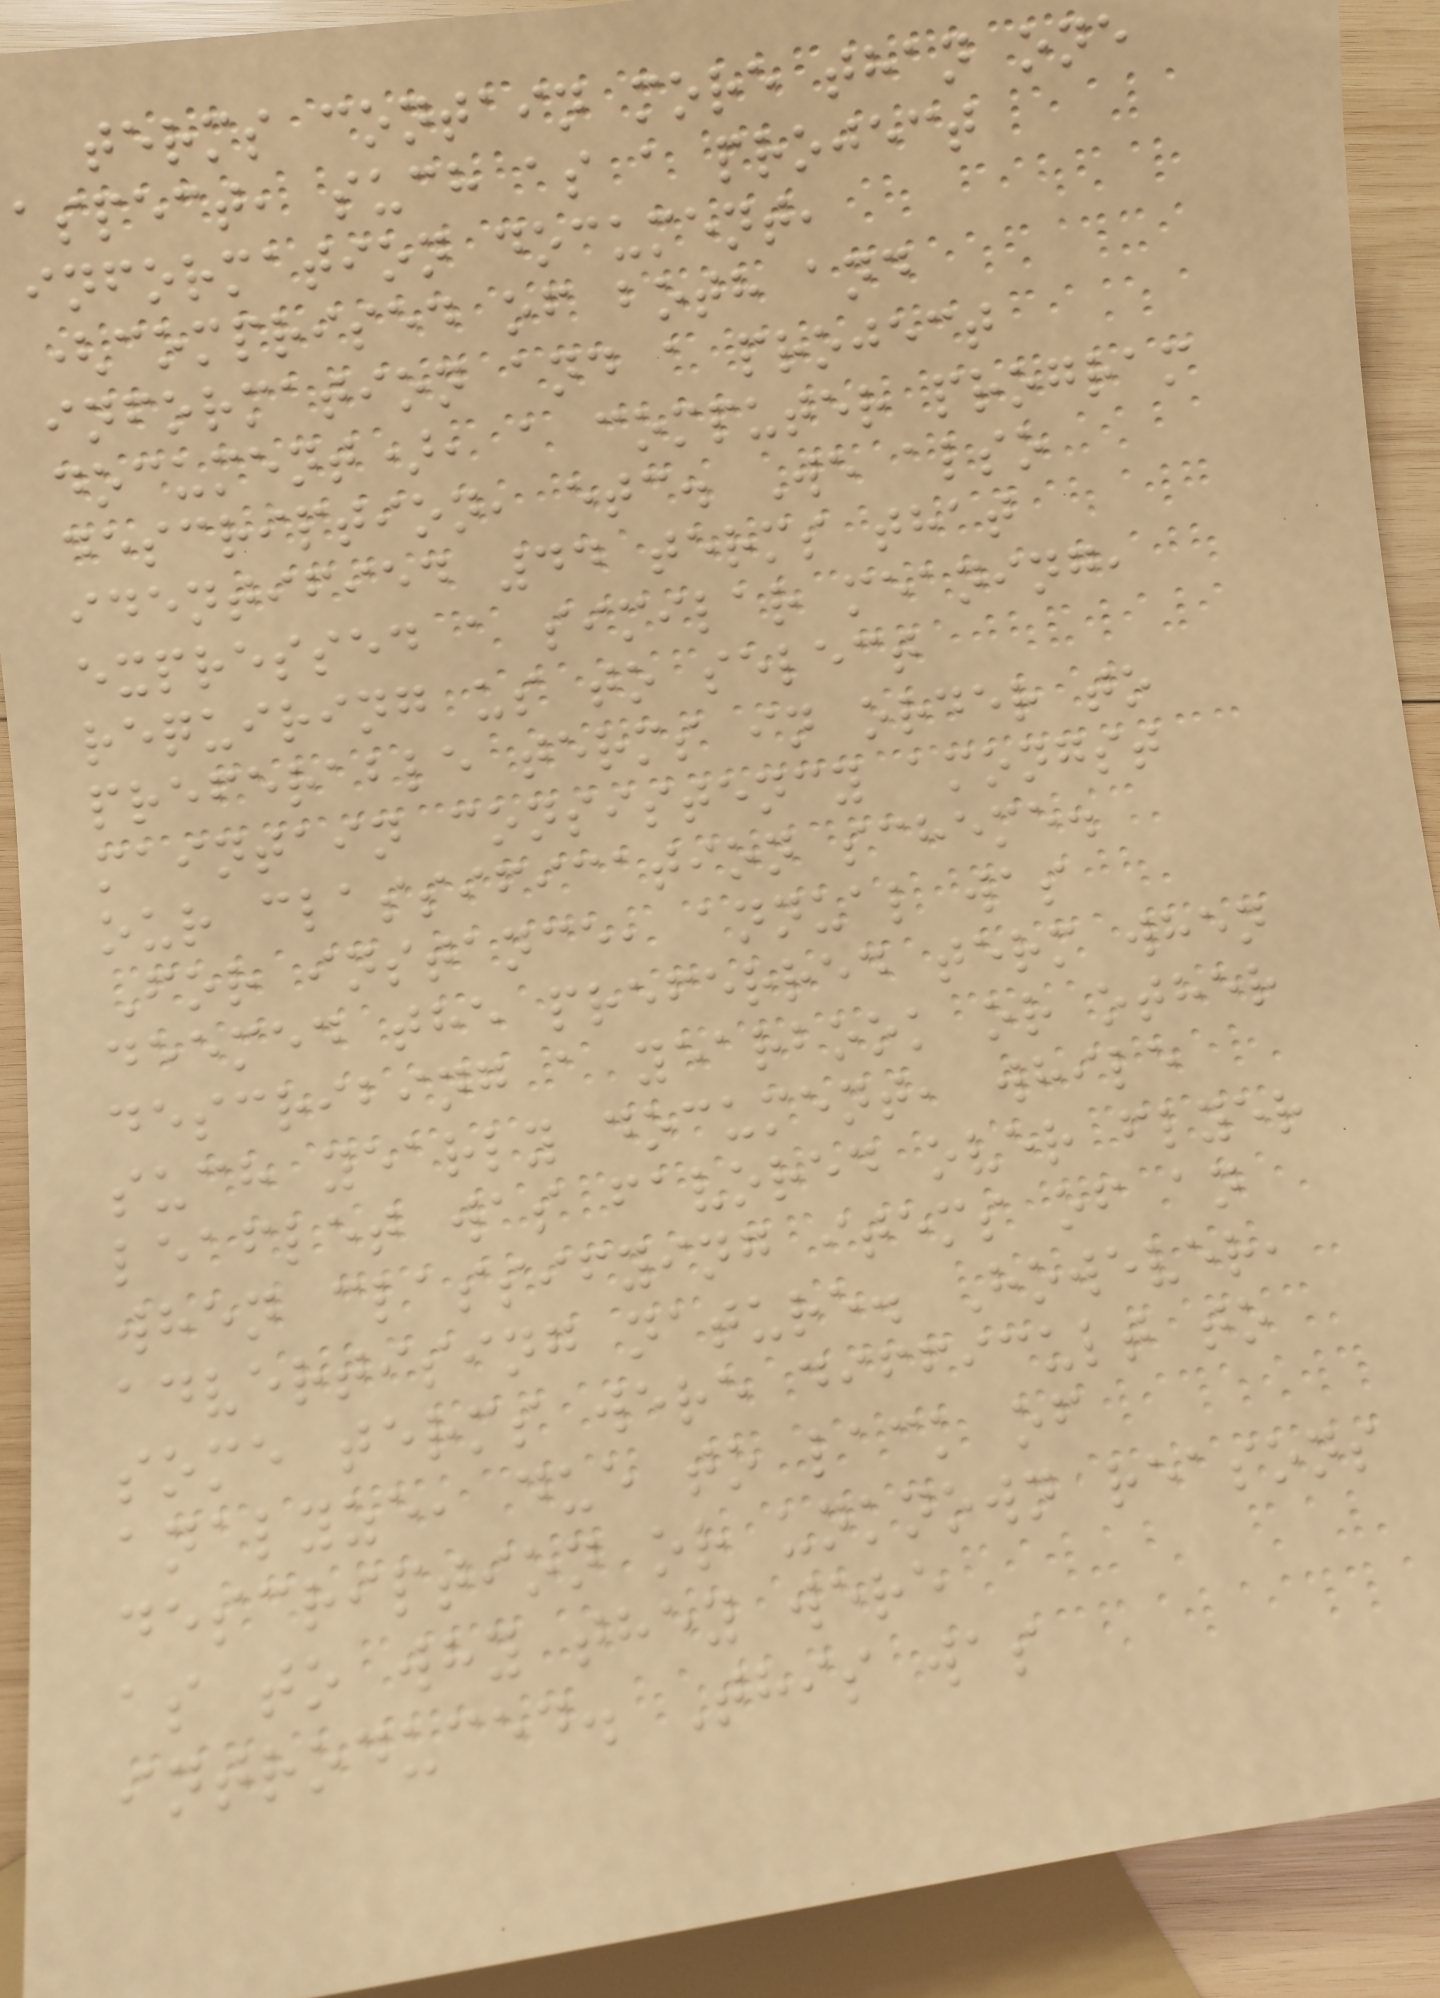terms contain more than one
aspect, such as a project
information document,
(comprised of both and
information and a project
document), a computer program
description, etc. We also
identified 44 terms that
expressed a similar meaning,
requiring us to select
preferable terms in order to
maintain consistency amongst
our classification scheme.
For instance, annual was
deemed the preferred term when
describing a yearbook or other
such yearly document, while
leaflet was favored over flyer
when classifying items of an
advertising nature. However,
some terms were difficult to
analyze, due to lack of
description or unknown reasons
as to why they were
introduced. This was
